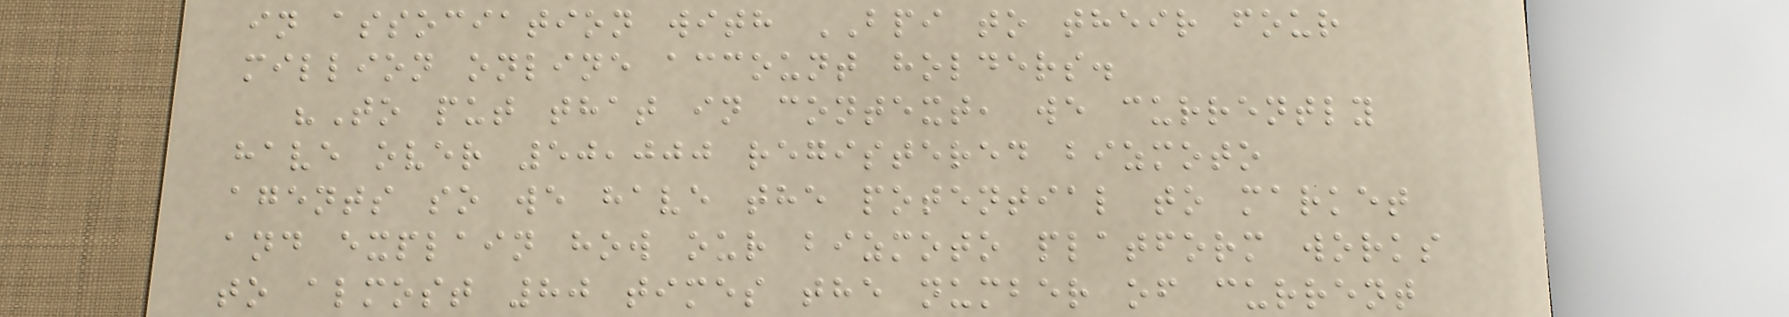in association with BPI to their four
million online account holders.
"To put that in context, we currently
have over 50,000 registered bizmoto
agents so we have the potential to market
and explain how our bizmoto platform works
to almost 80 times the number of current
